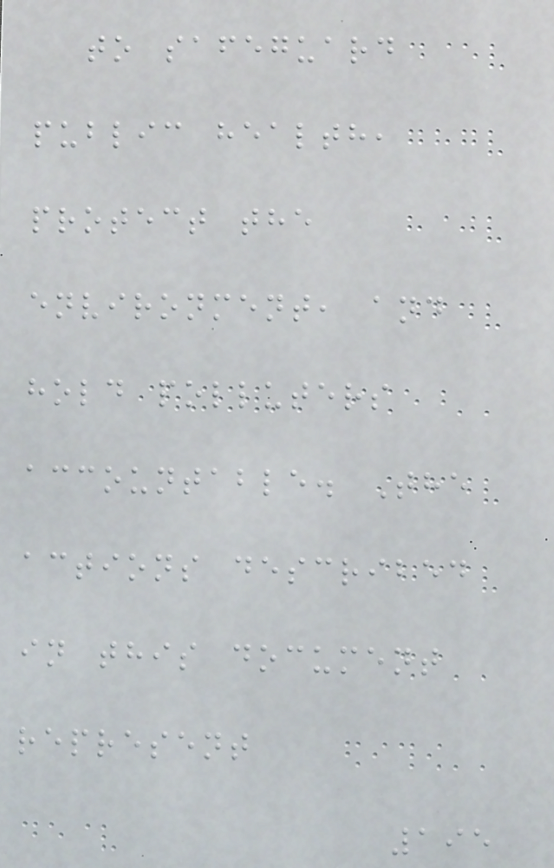to safeguard
public health,
protect the
environment, and
hold polluters
accountable. The
actions described
in this document
represent
195
